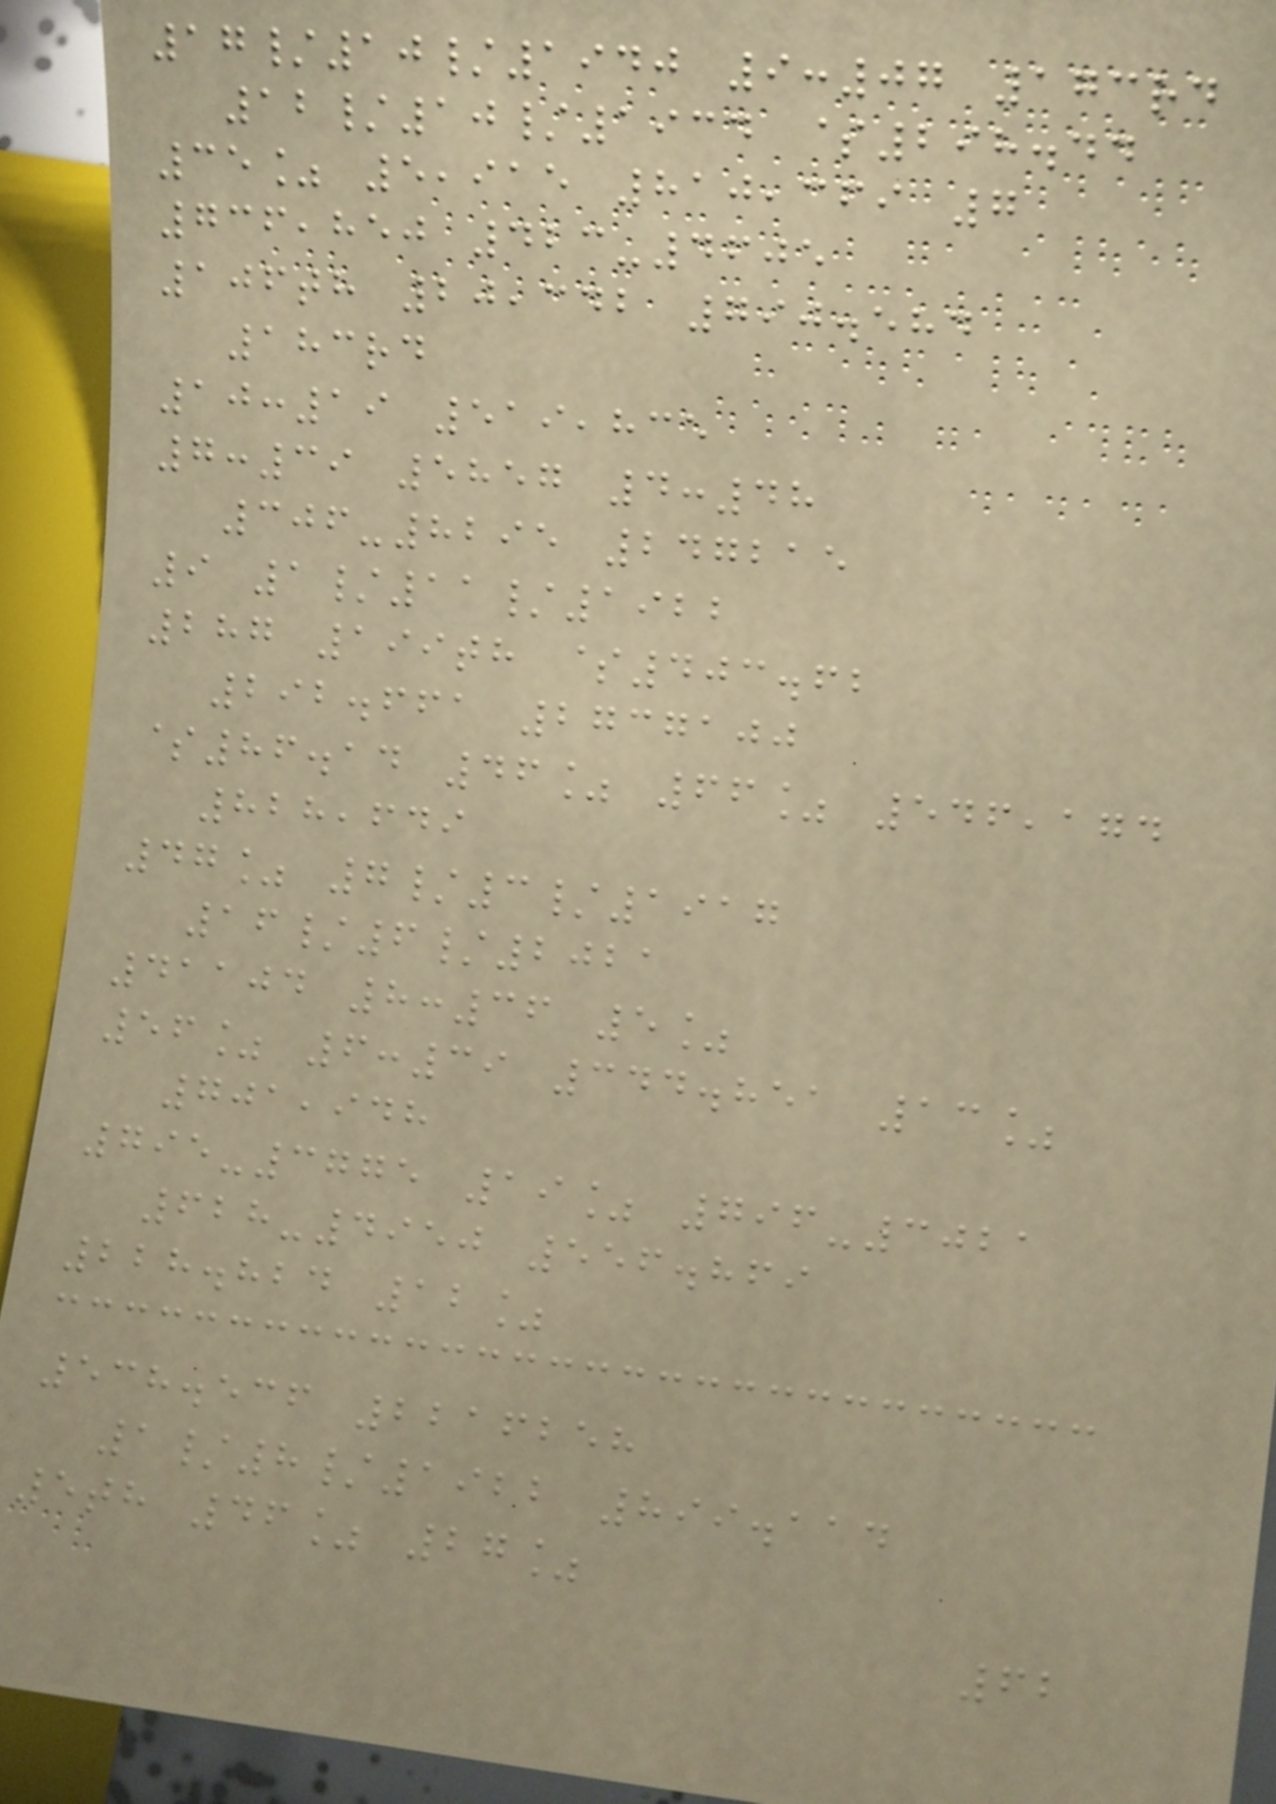17/10/1940 9:07 173rd
12/10/1934 $298.44
35% 5,915 810,369 7
736,850 423-4605
106th 20,342 790.584
183rd
10:19 519,835
7:39 5857 4:48
306-8295 247215
9 1/11/1922
287 199th $403.62
292.661 2737100
$86.14 46% 66% 546,174
828,649
47% 7/3/1917
16/6/2021
41104 8:36 5%
56% 6:39 344.851 13%
701,948
795-3775 19% 796-3021
628-4950 556.869
228.824 12%
538.536 2216258
1/8/1922 899.114
5th 46% 27%
62
